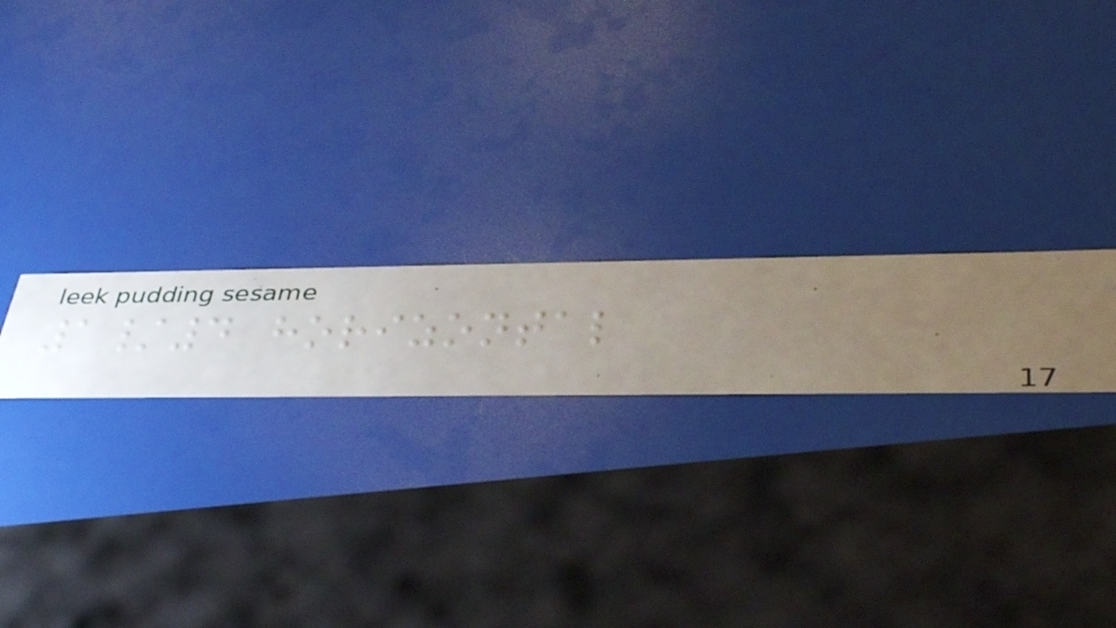1/4 horizontal
